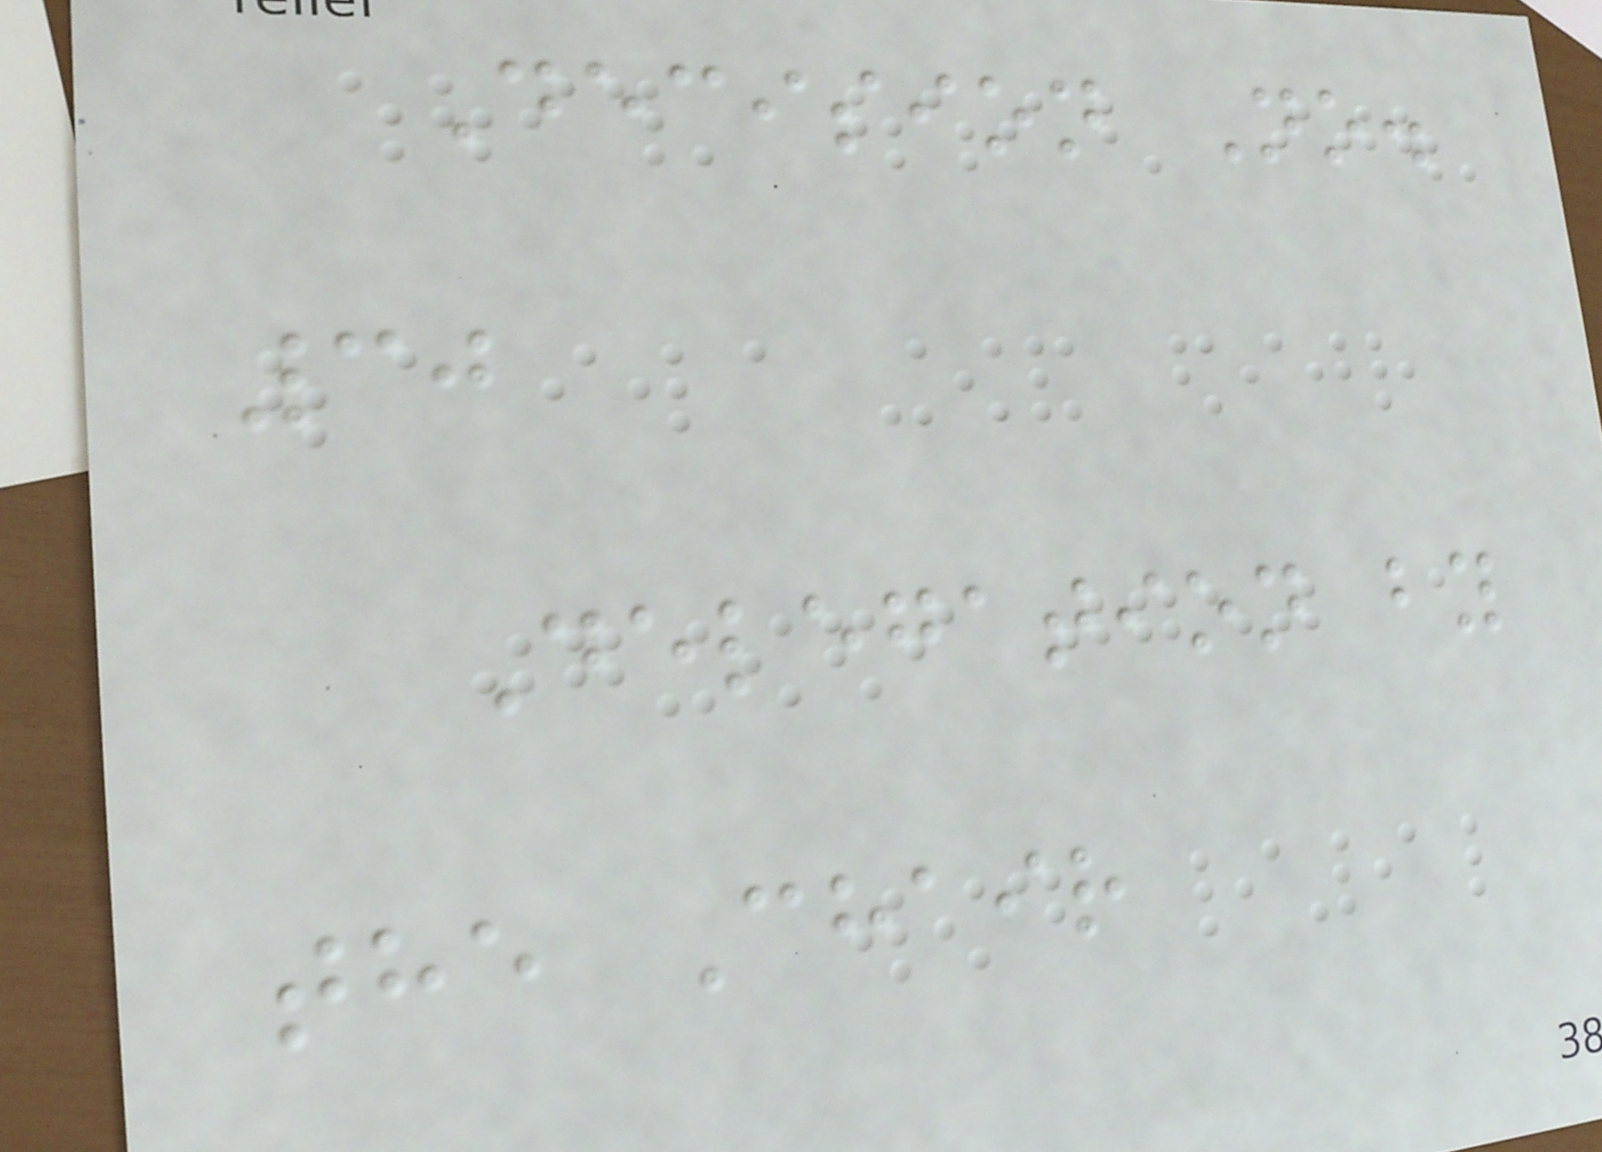Decision No.
30
Delegation by
the Chair
